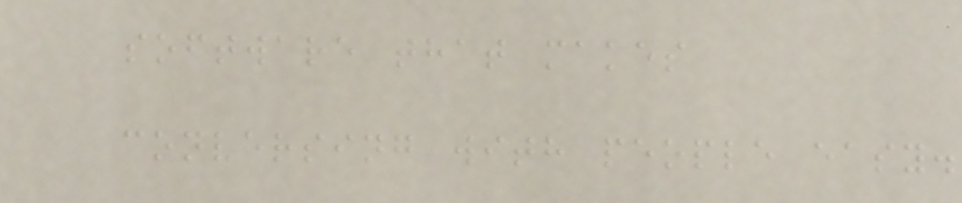software that makes
conversing with people easy.
